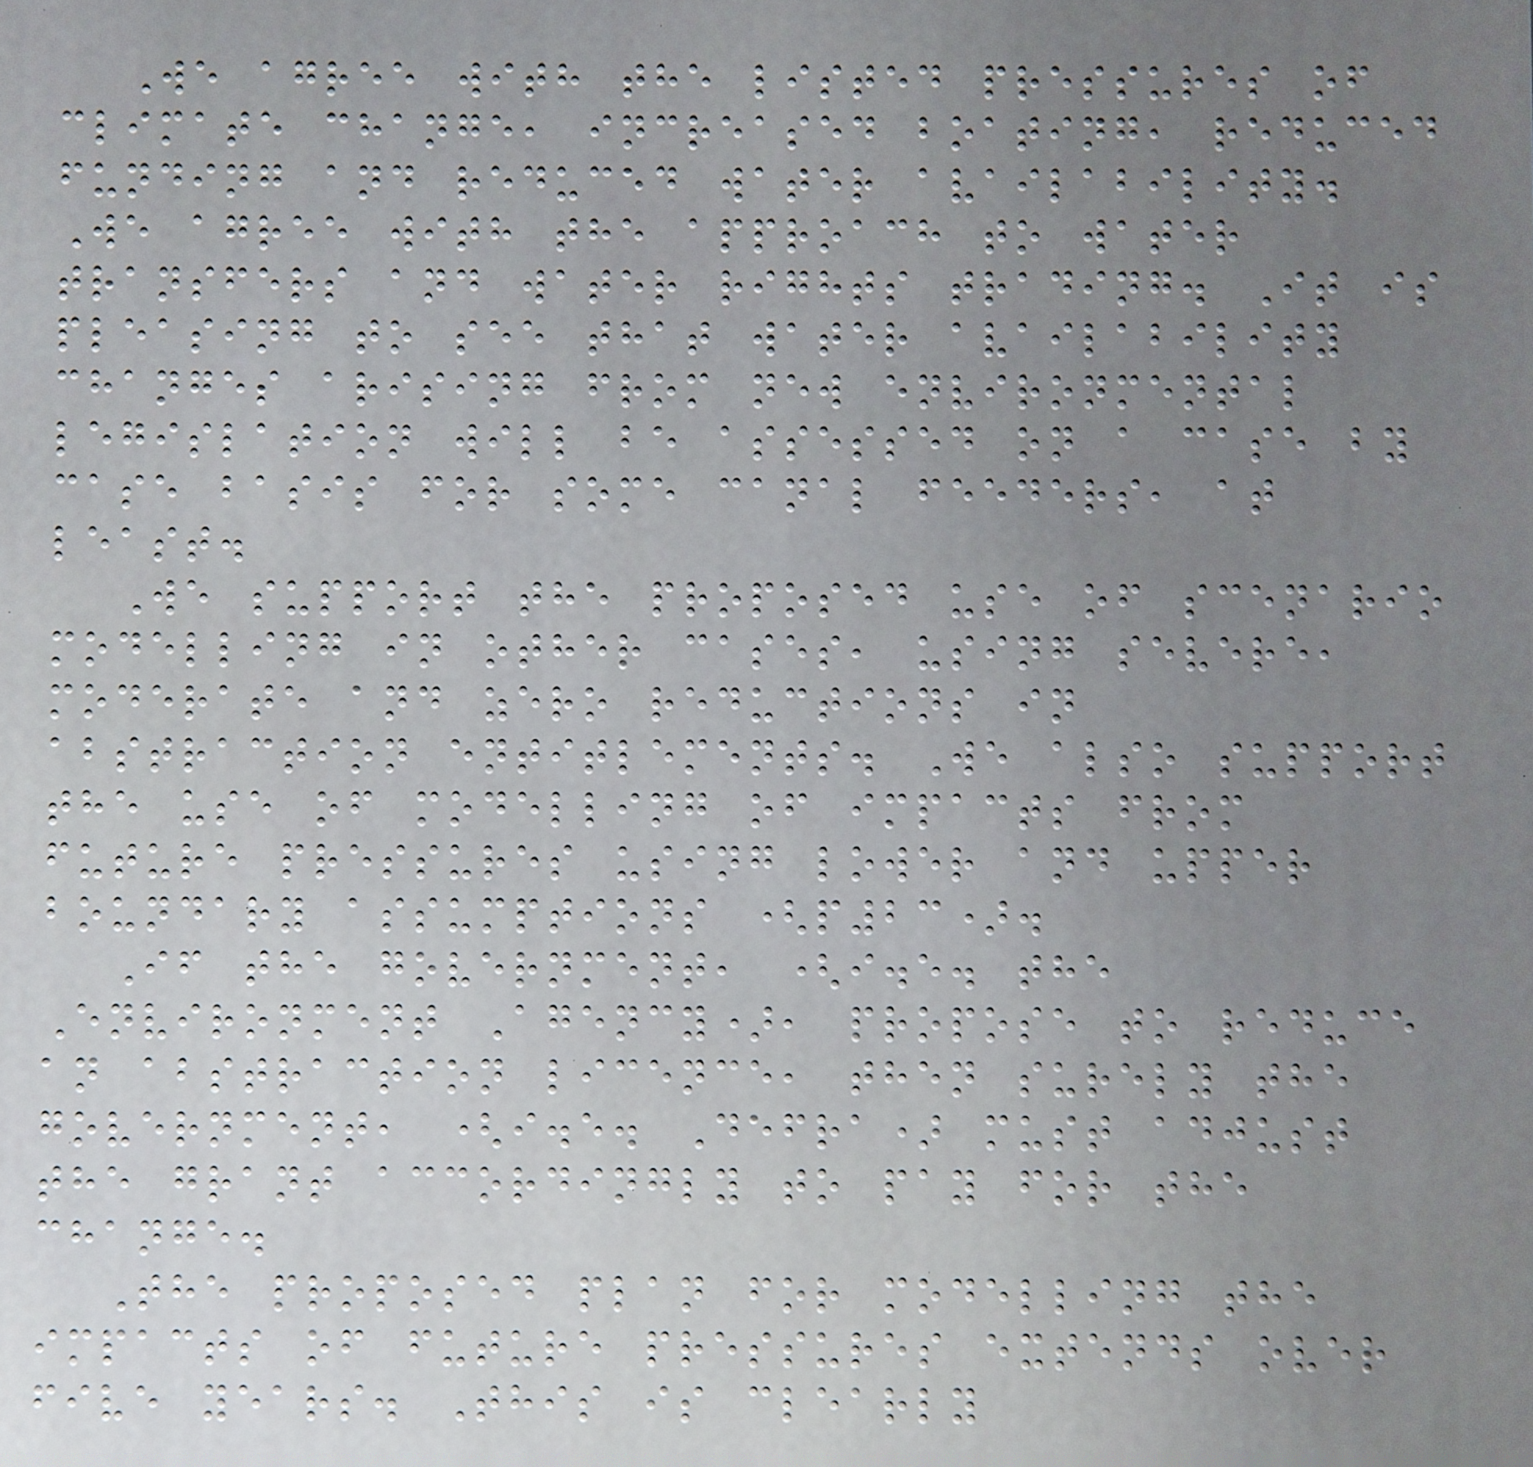We agree with the listed pressures of
climate change, increased boating, reduced
funding and reduced water availability.
We agree with the approach to water
transfers and water rights trading. It is
pleasing to see that water availability
changes arising from new environmental
legislation will be assessed on a case by
case basis for some canal feeders, at
least.
We support the proposed use of scenario
modelling in other cases, using severe,
moderate and zero reductions in
abstraction entitlements. We also support
the use of modelling of impacts from
future pressures using lower and upper
boundary assumptions (p23).
If the government, (i.e. the
Environment Agency), propose to reduce
an abstraction licence, then surely the
government, (i.e. Defra) must adjust
the grant accordingly to pay for the
change.
The proposed plan for modelling the
impacts of future pressures extends over
five years. This is clearly
